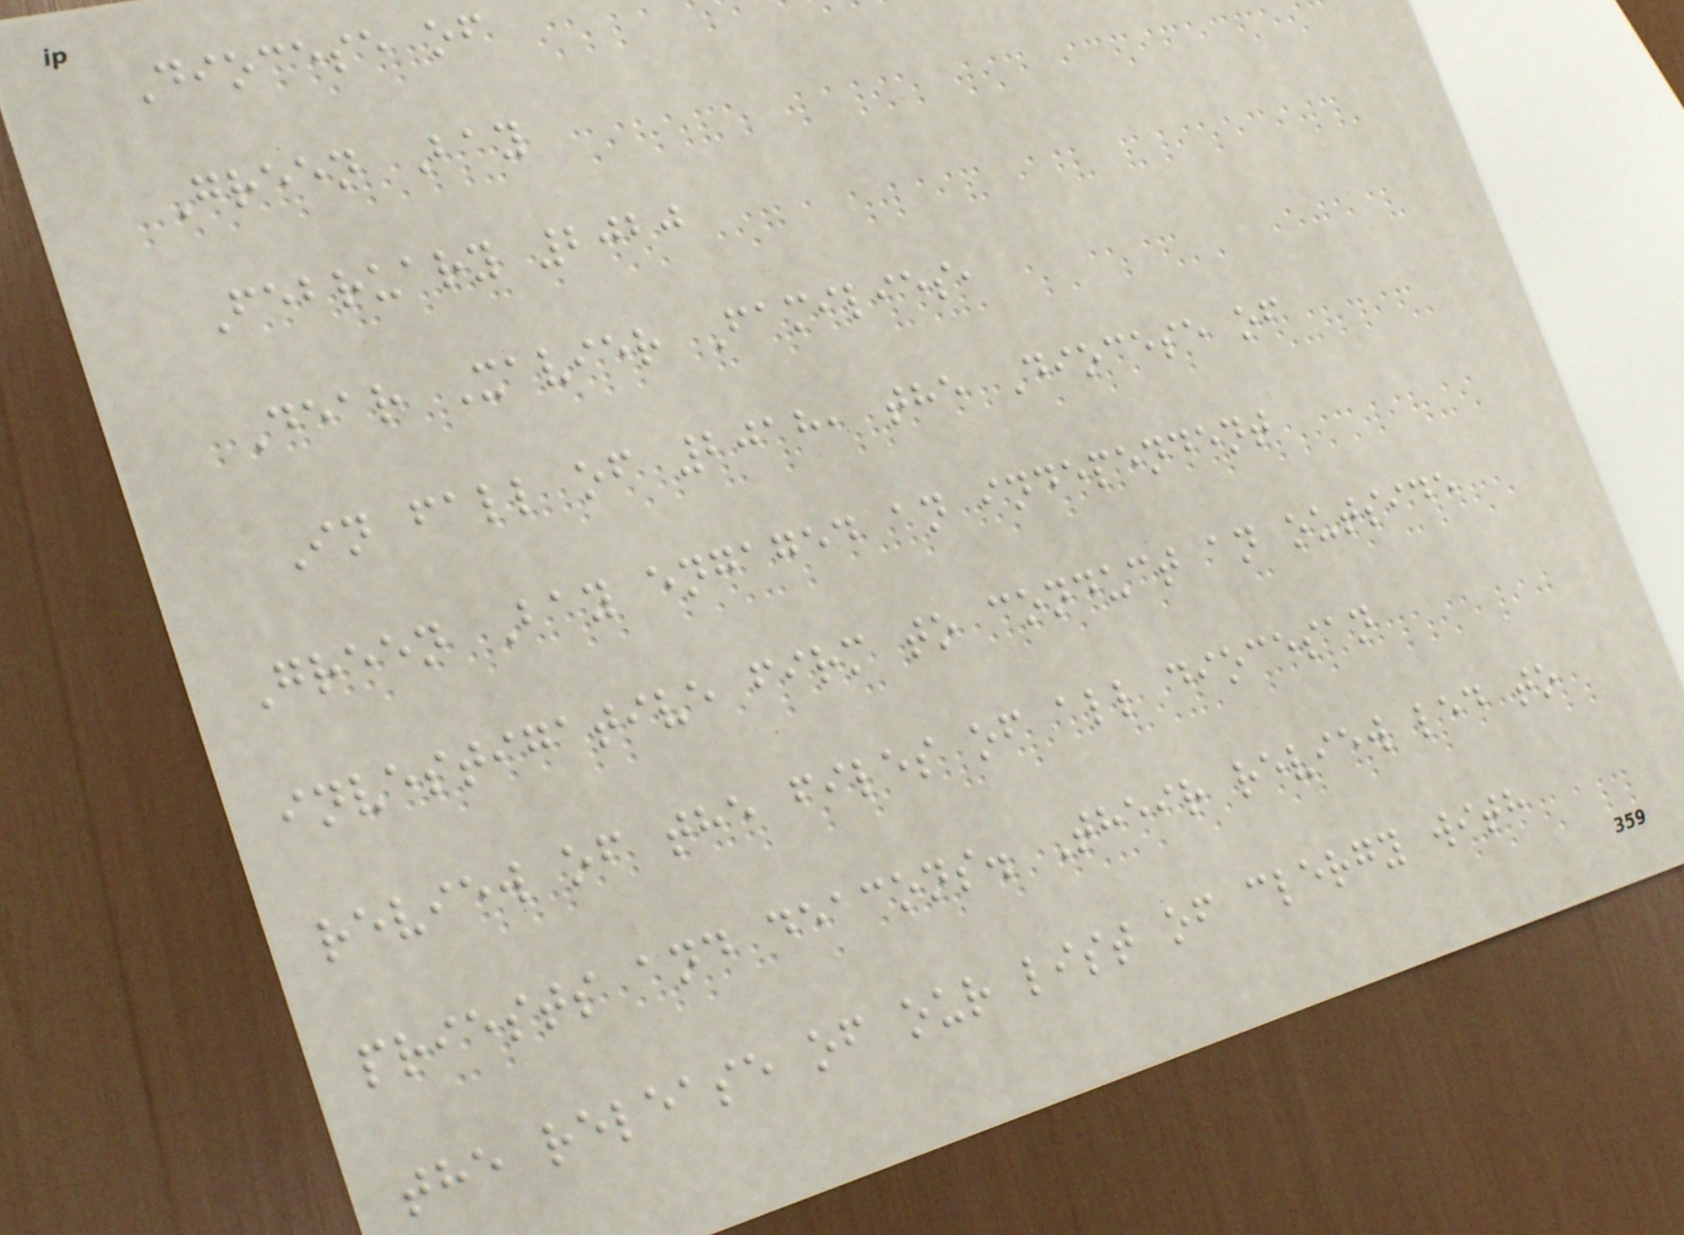Diocese of
Green Bay
February 2020
Dear Xavier Families,
In fall of 2018, the Diocese of
Green Bay engaged an independent
investigative firm to conduct an outside
review of the files of all diocesan
priests and deacons. Their review led to
the release of our list of clergy with
